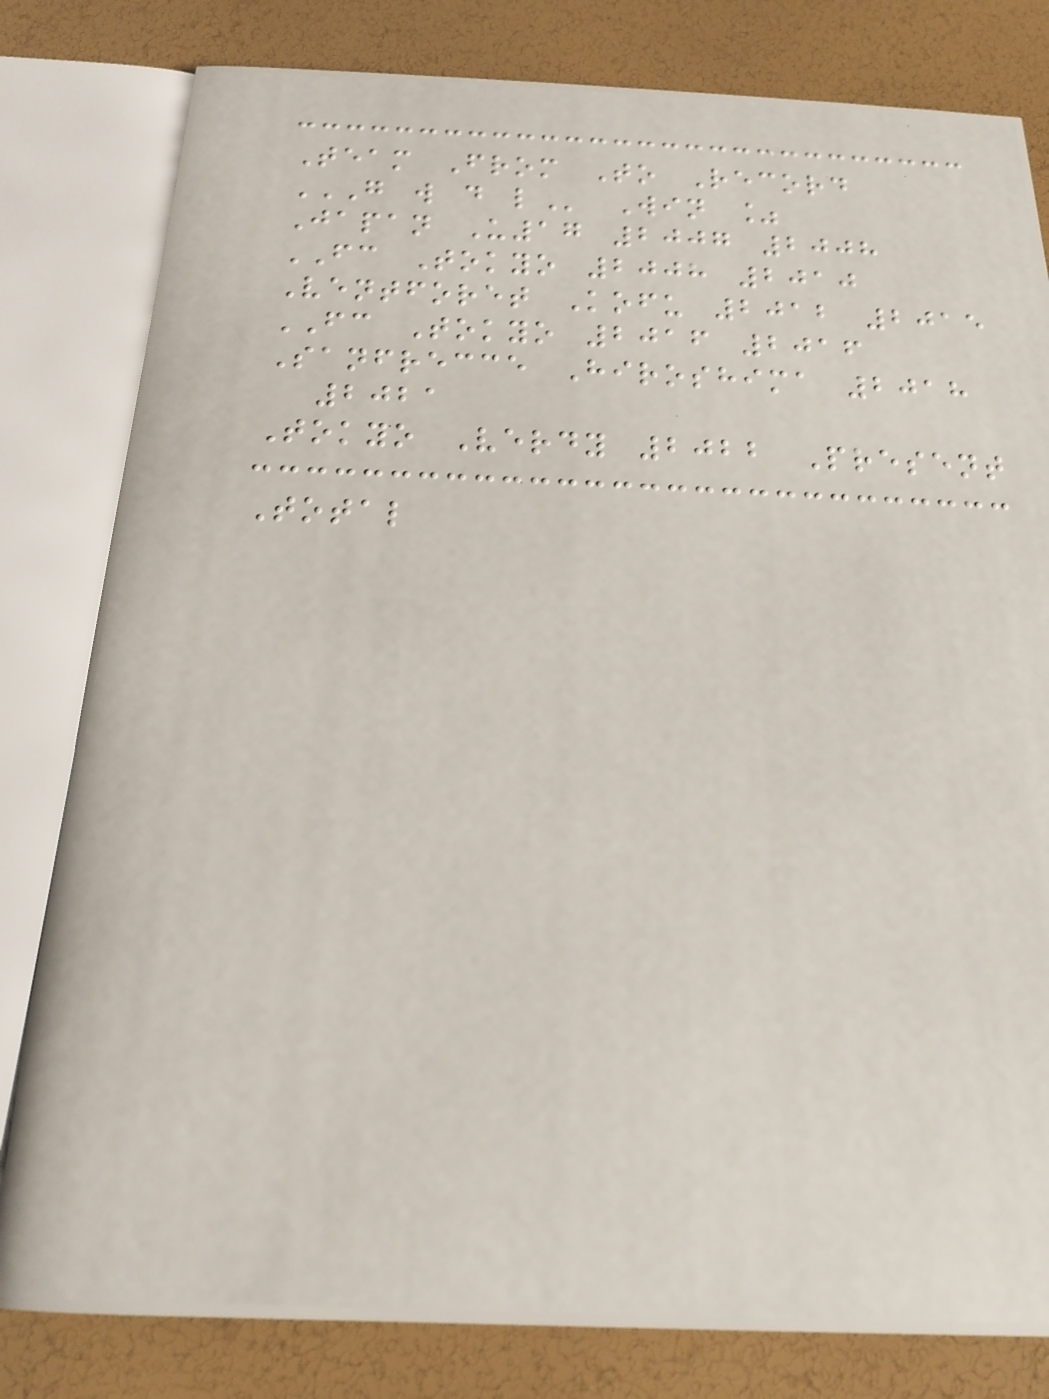Team From To Record
G W D L Win %
Japan U17 2007 2008
FC Tokyo 2008 2010
Ventforet Kofu 2012 2015
FC Tokyo 2016 2016
Sanfrecce Hiroshima 2018
2021
Tokyo Verdy 2022 Present
Total
